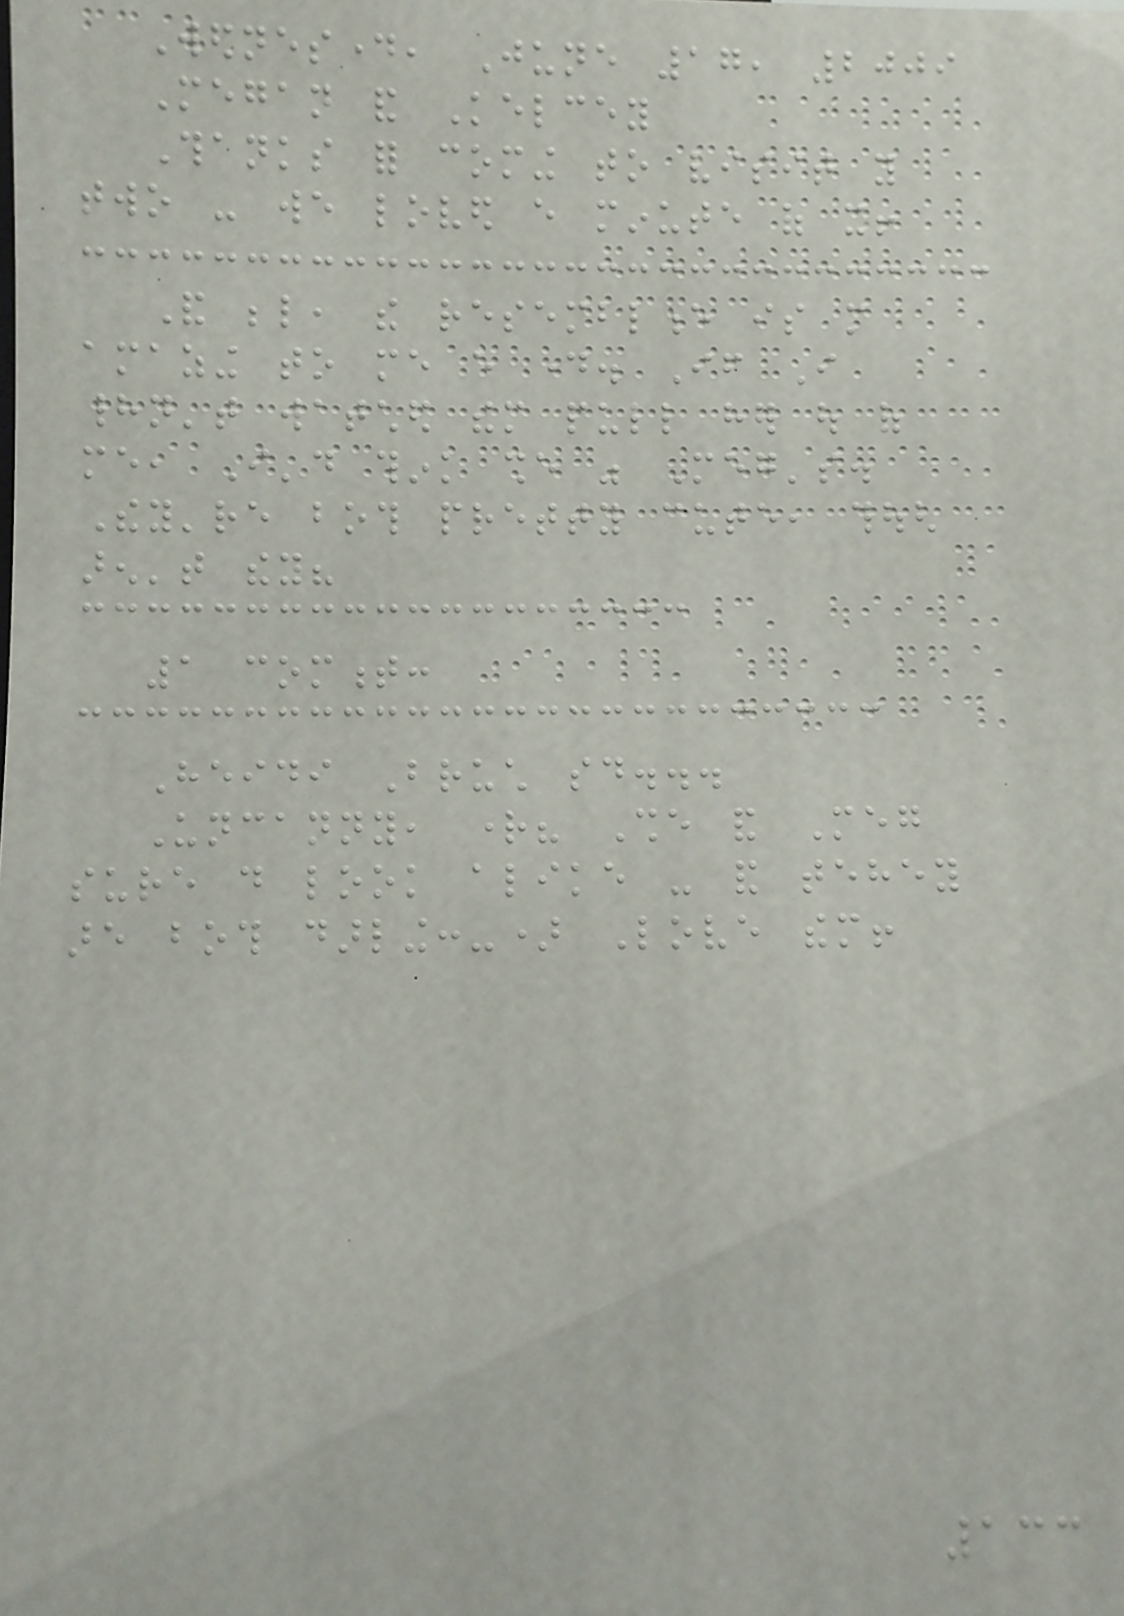Wednesday, June 17, 2009
Megan and Kelcey
Thanks for coming to visit you
two - we loved every minute of it!
And below, the resemblence is more
amazing to me every day. If I
hadn't watched them pull her out of
me, I'd think she was Meg's.
They're both pretty cute, though
aren't they?
1 comment:
Heidi Bruch said...
Uncanny, right? She and Meg
sure do look alike - and tehey
are both darling:-) Love them!
133
